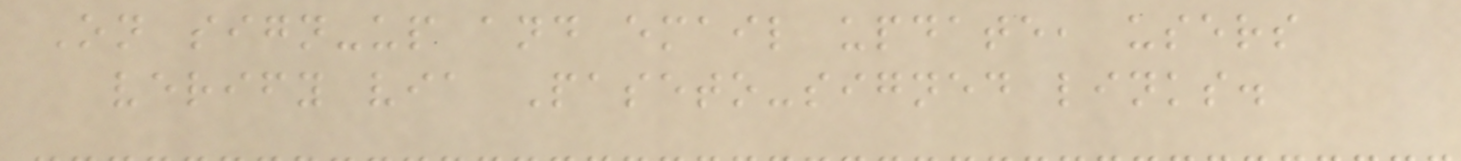On sign-up and email update, users
verify via Paseto-signed links.
